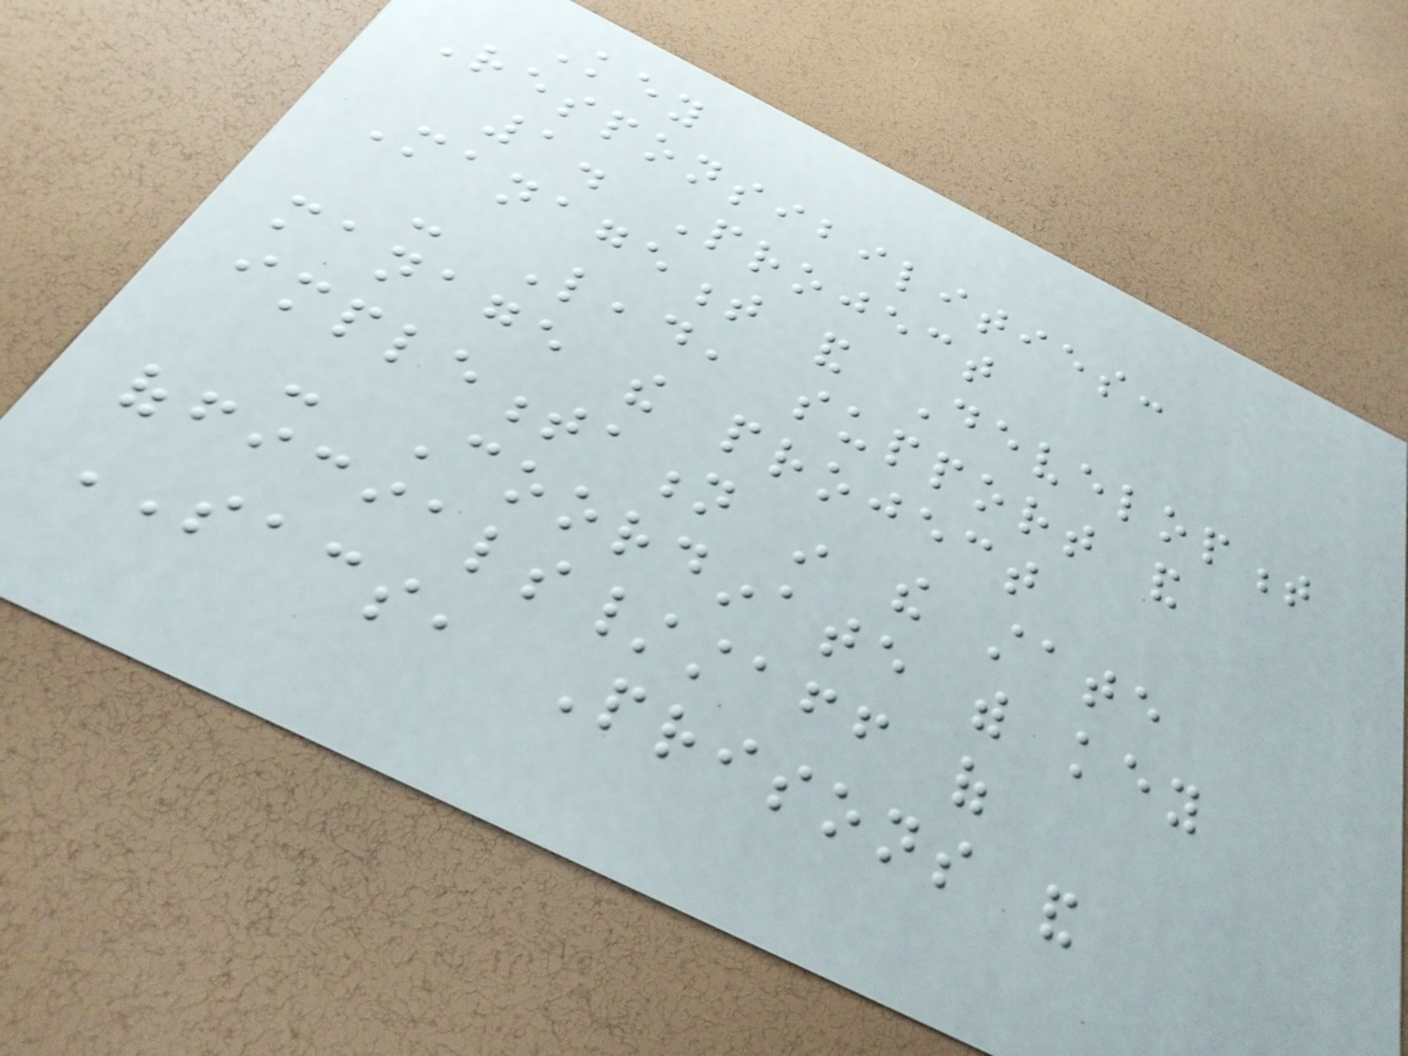Key
Responsibilities:
1. Project
Management and Development
- Lead, support and
manage the project
implementation in the state
- Coordinate with key
officials/staff of
SACS, Prisons and
